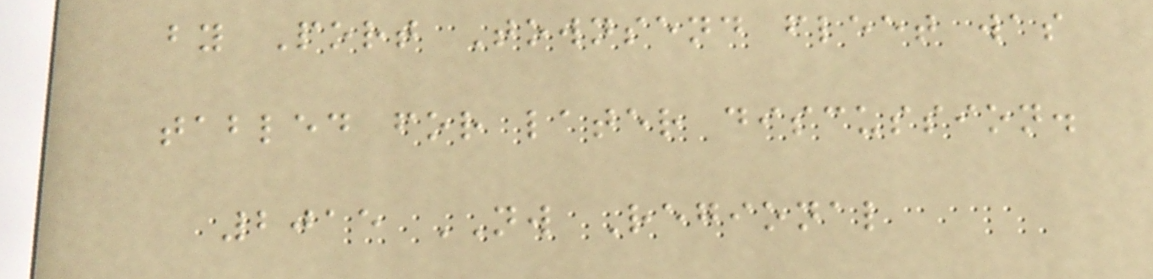by Port Townsend fleet was
tabled for later discussion.
2015 NW Regional
